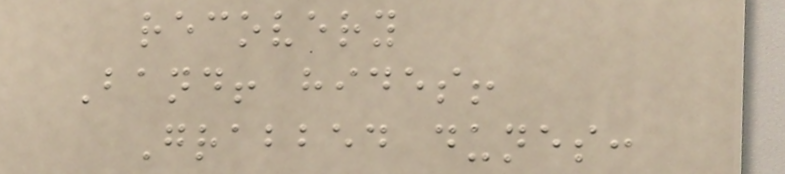recovery
Band! hides!
Grabbed dunes:
